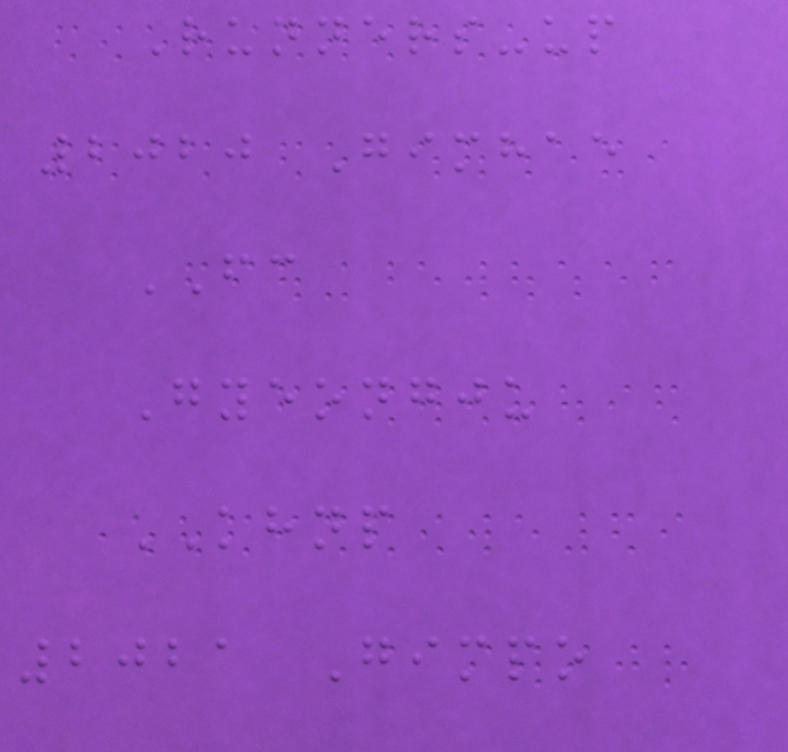Runners-up
2020 Gimhae
FC
Gyeongju
KHNP
2021 Gimpo
